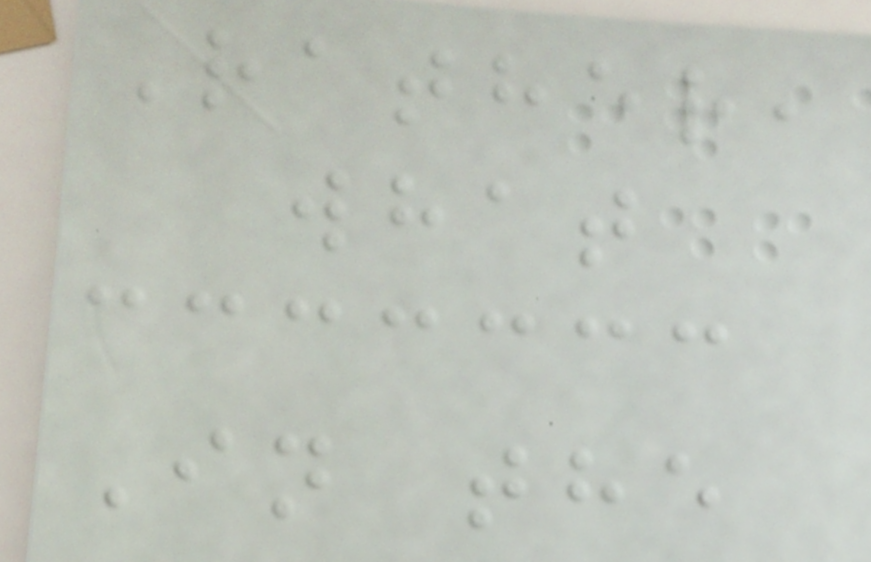Rather,
what
In the
